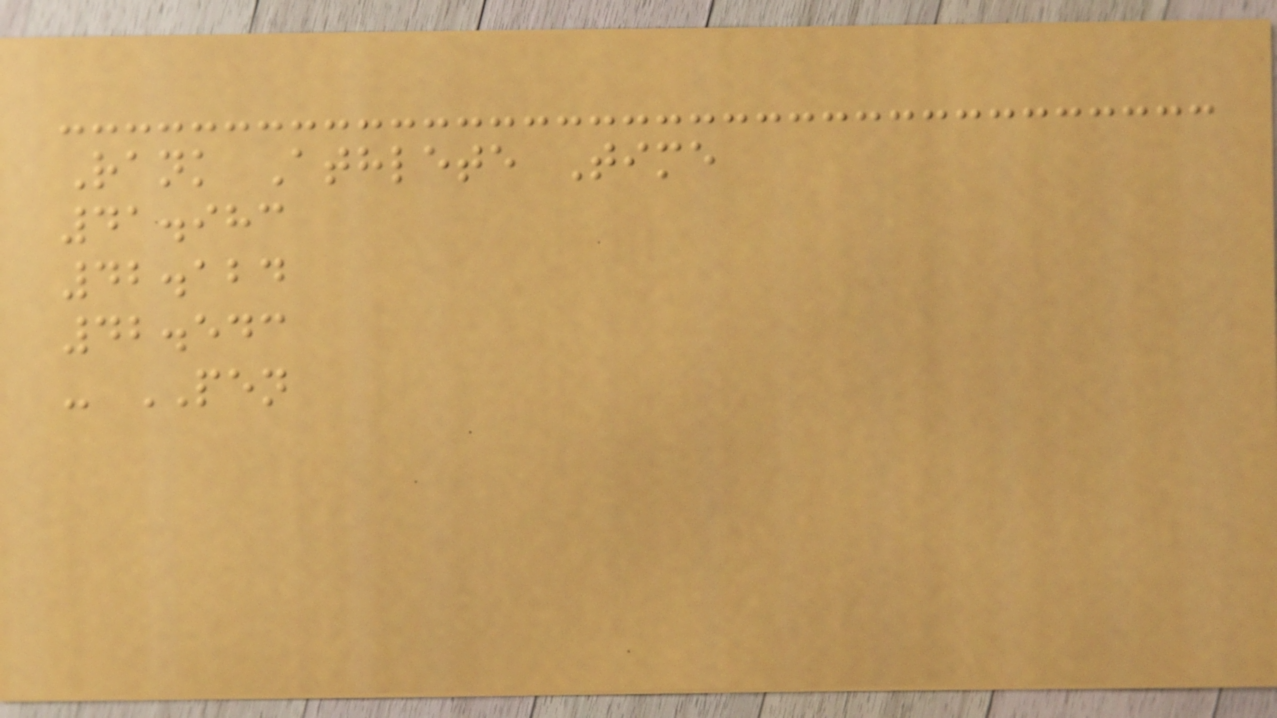Rank Athlete Time
41.983
42.124
42.543
- PEN
